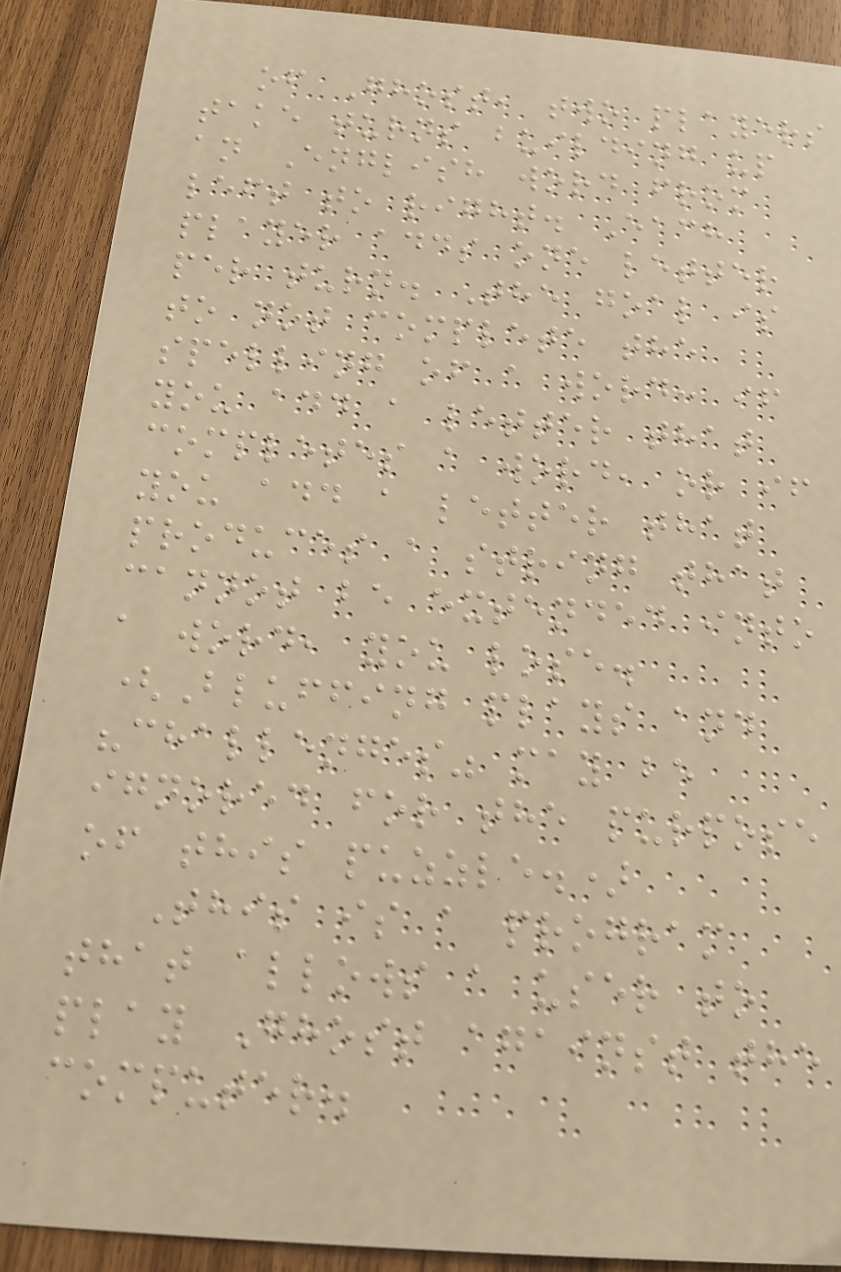of Ghost, two players
take turns building up
an English word from
left to right. Each
player adds one letter
per turn. The goal is
to not complete the
spelling of a word: if
you add a letter that
completes a word, or if
you add a letter that
produces a string that
cannot be extended into
a word, you lose.
(Bluffing plays and
"challenges" may be
ignored for the purpose
of this puzzle.)
This is a program
that allows a user to
play Ghost against the
computer.
